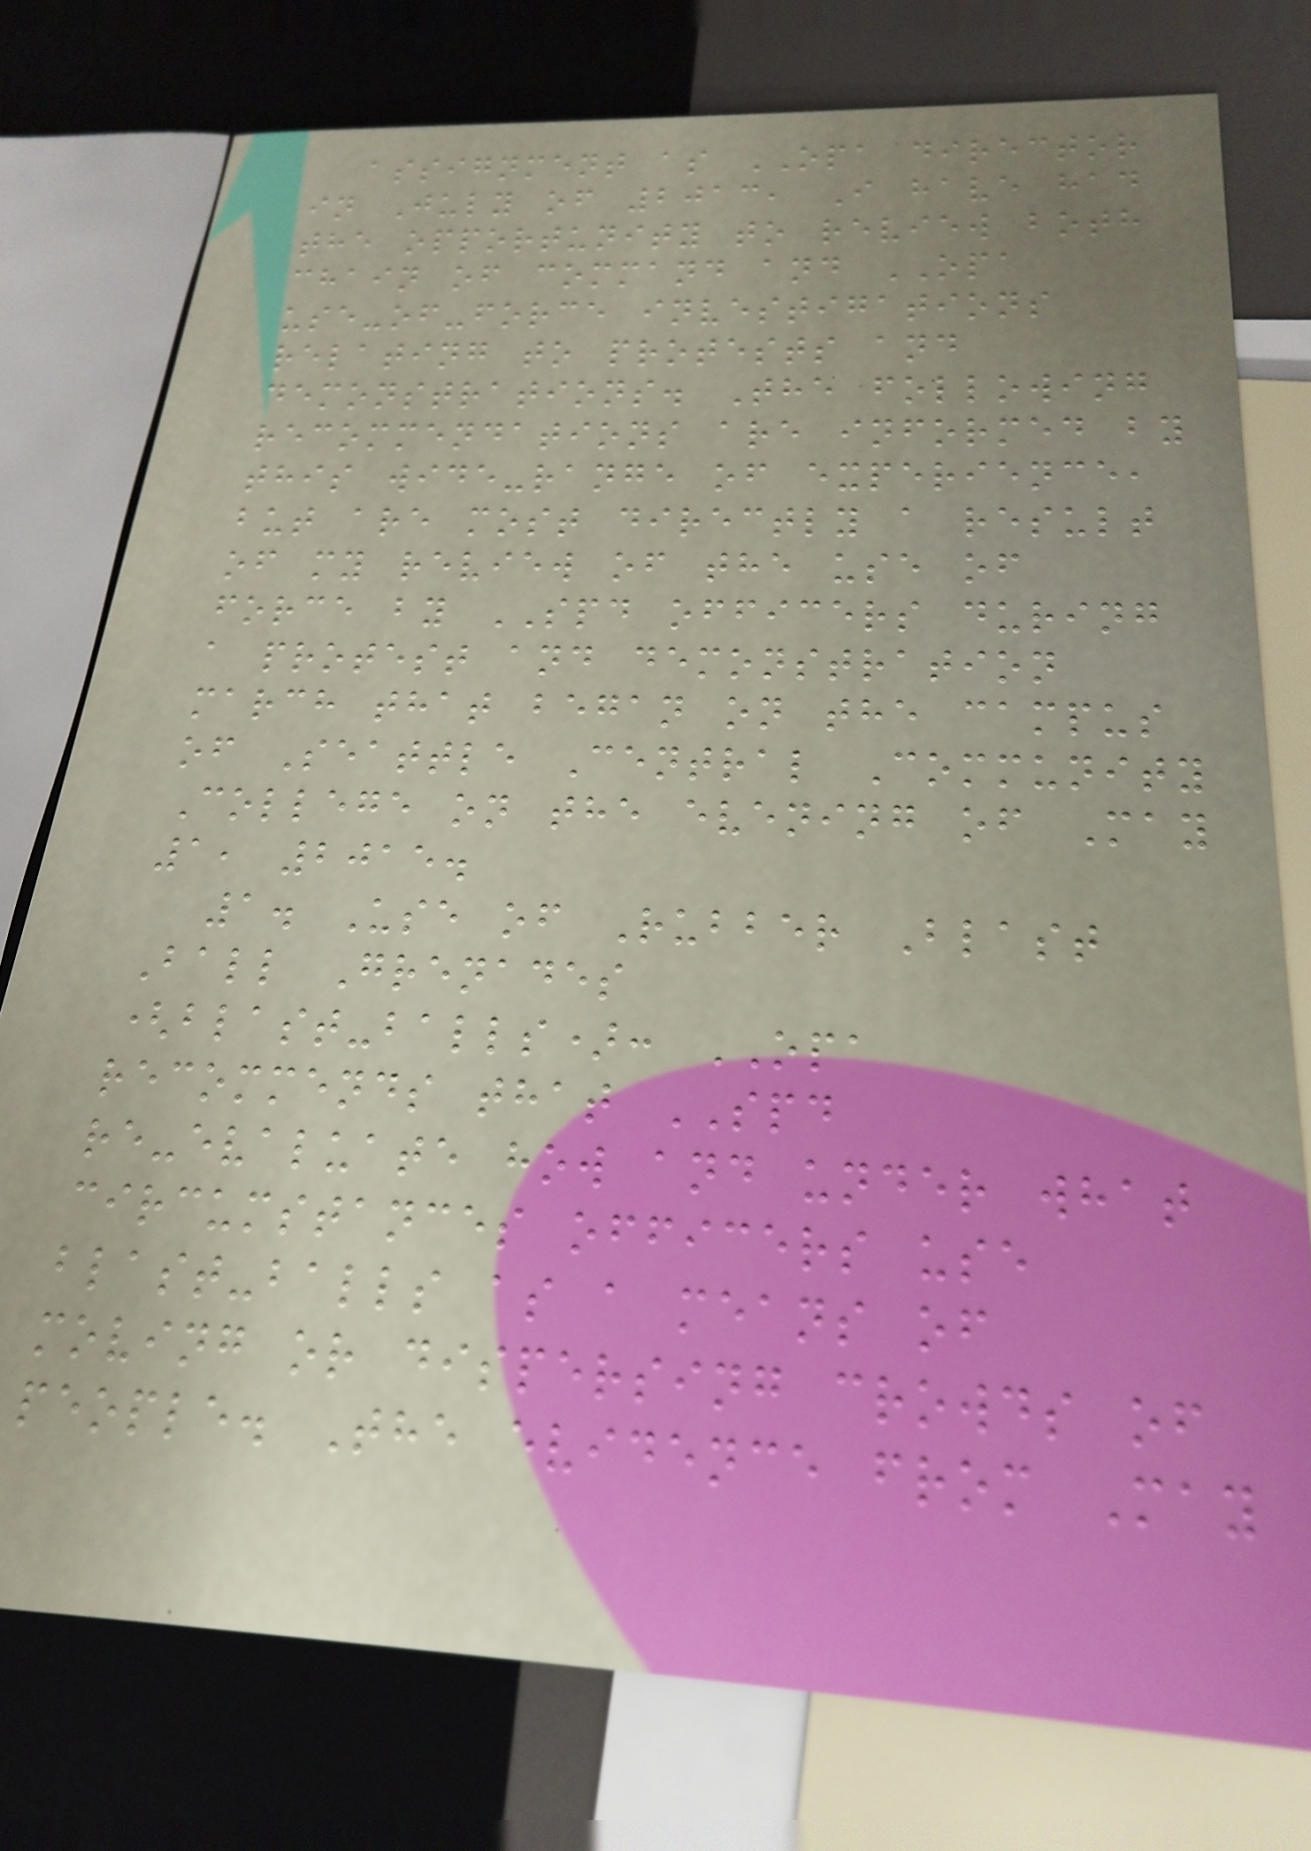assignment as OPA director
in July of 2013, I have had
the opportunity to review both
chain of command and OPA
use-of-force investigations
relating to protests and
demonstrations. The following
recommendations are informed by
this wide-range of experience,
but are most directly a result
of my review of the use of
force by SPD officers during
a protest and demonstration
march that began on the campus
of Seattle Central Community
College on the evening of May
1, 2015.
1. Use of Rubber Blast
Ball Grenades
(blast-balls): OPA
recommends that SPD
re-evaluate how and under what
circumstances officers use
blast-balls as a means of
moving or dispersing crowds of
people. The evidence from May
